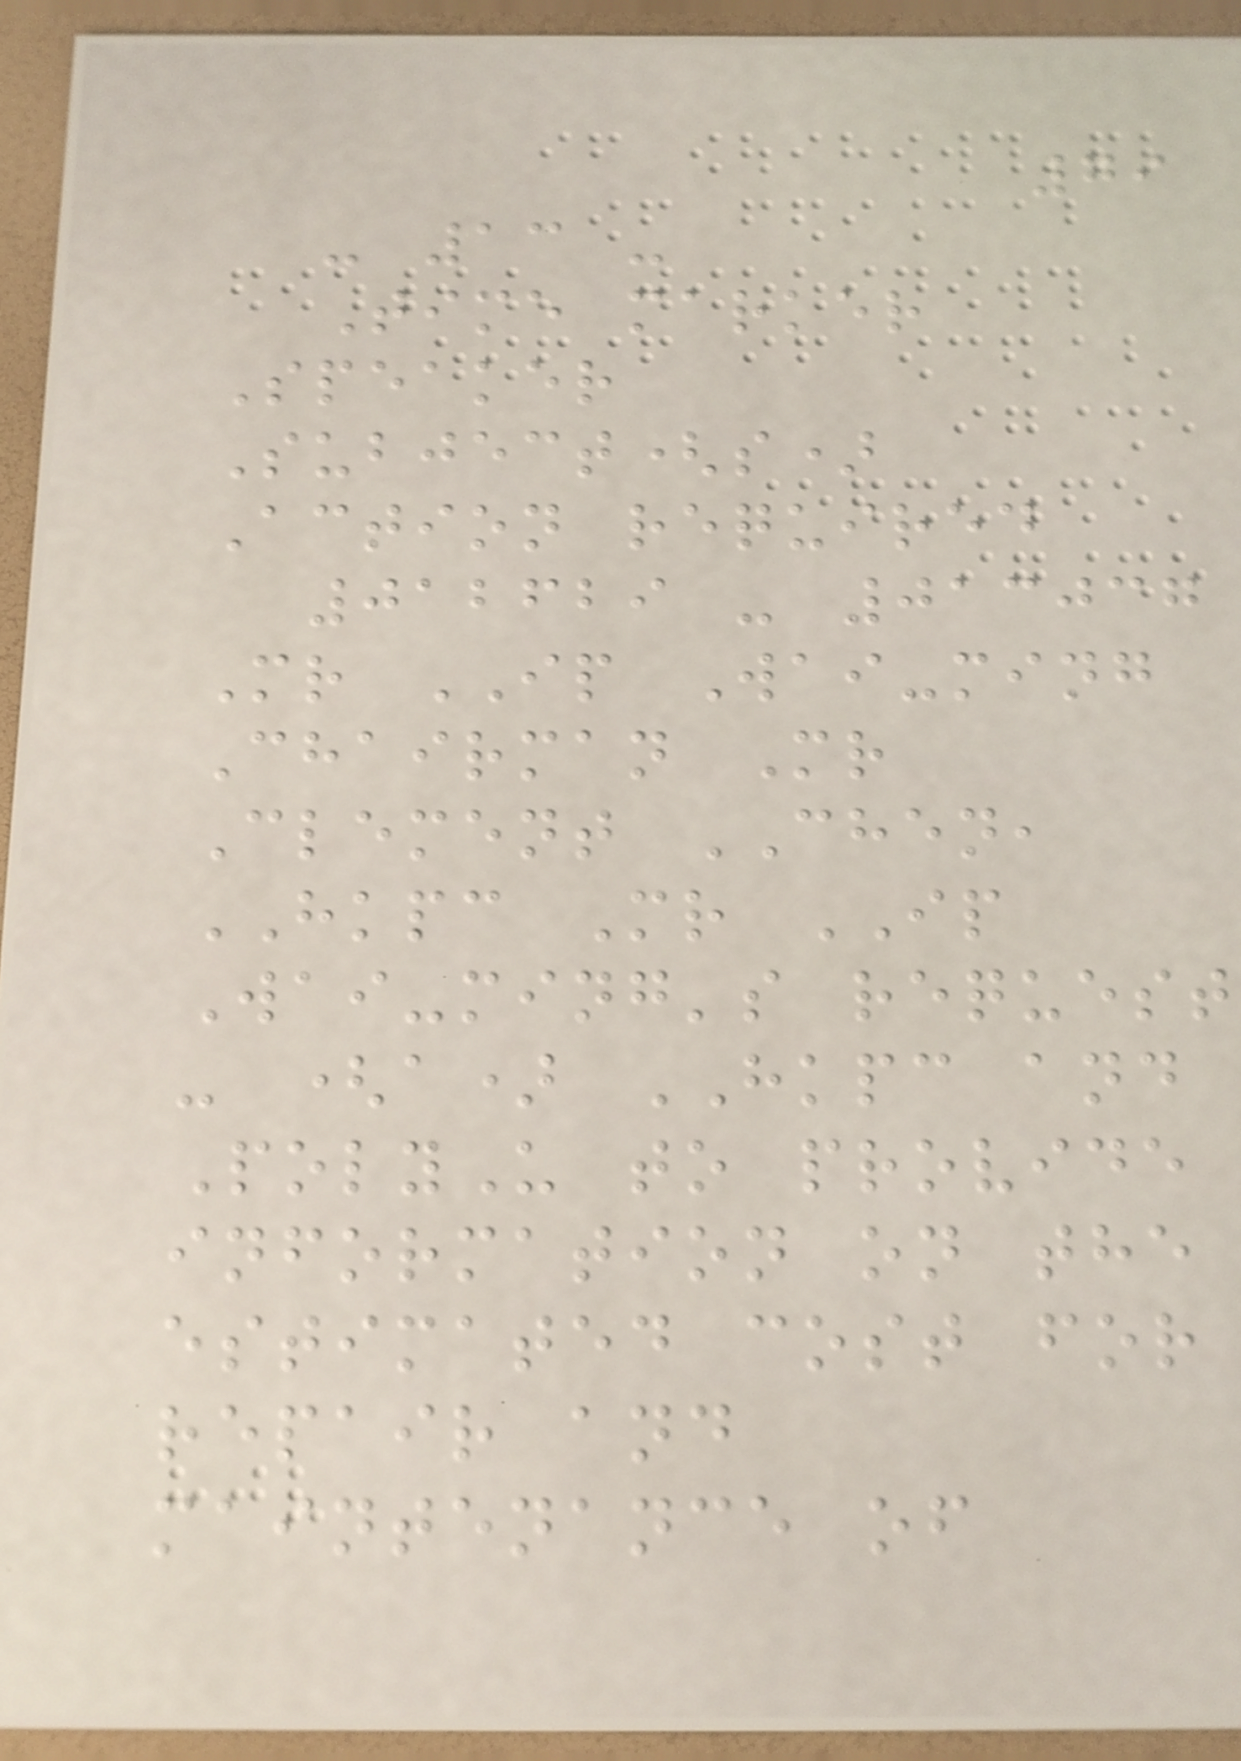79
- 13 -
Time marker
Speaker
Subject(s)
Action required
012629 - 013037
Mr IP Wai-ming
Chairman Mr
Clement CHEN,
HKPC Mr IP
Wai-ming's request
- (a) HKPC and
PolyU to provide
information on the
estimated cost for
repair and
maintenance of
